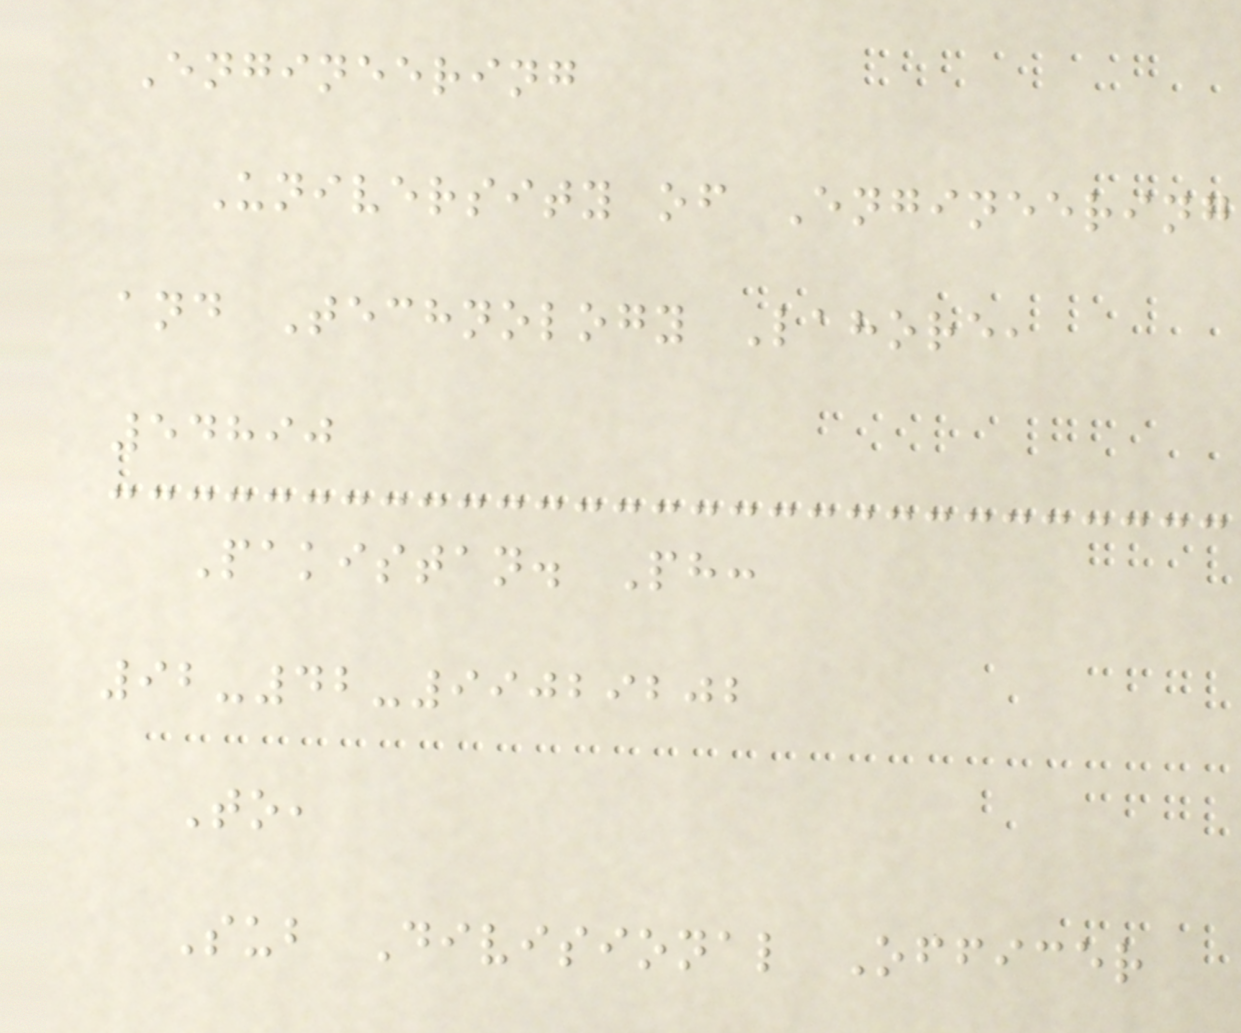Engineering
University of Engineering
and Technology Lahore,
54890
Pakistan. Ph:
92-42-99029202
To,
Sub Divisional Officer
